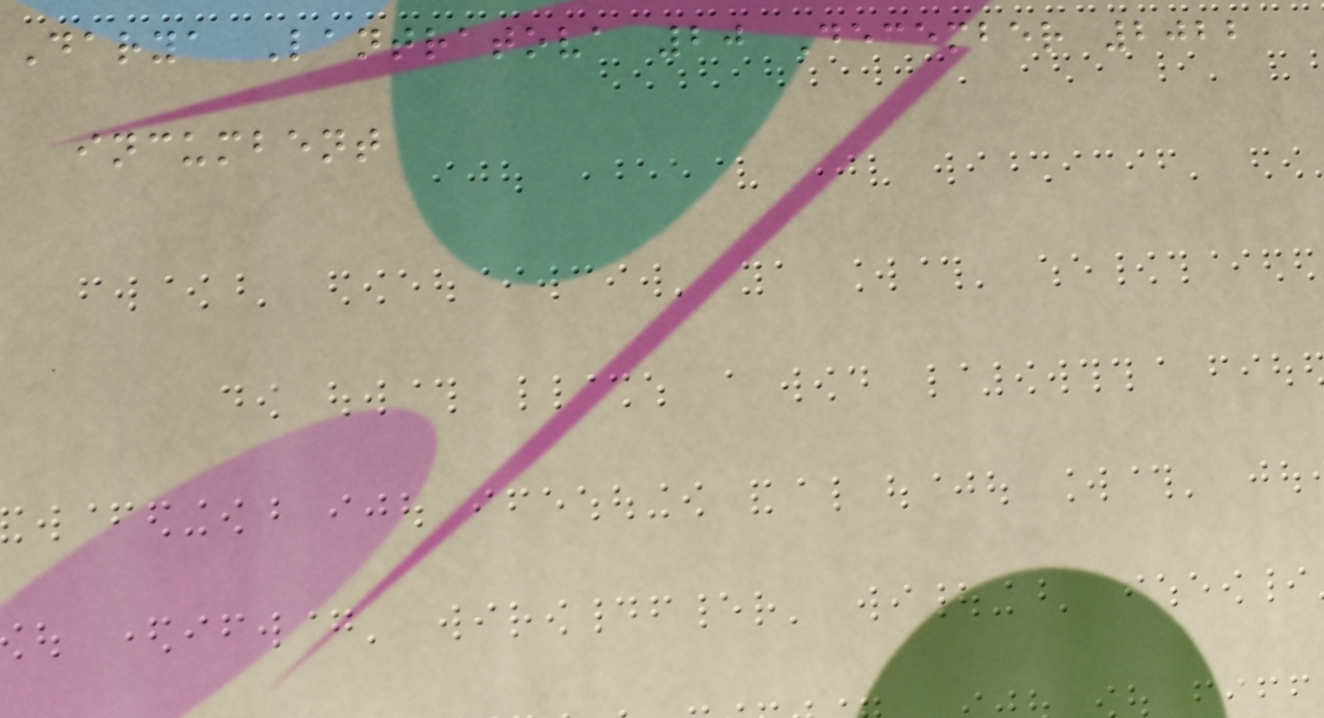Darya Lantratova 20 December 2022
incumbent
